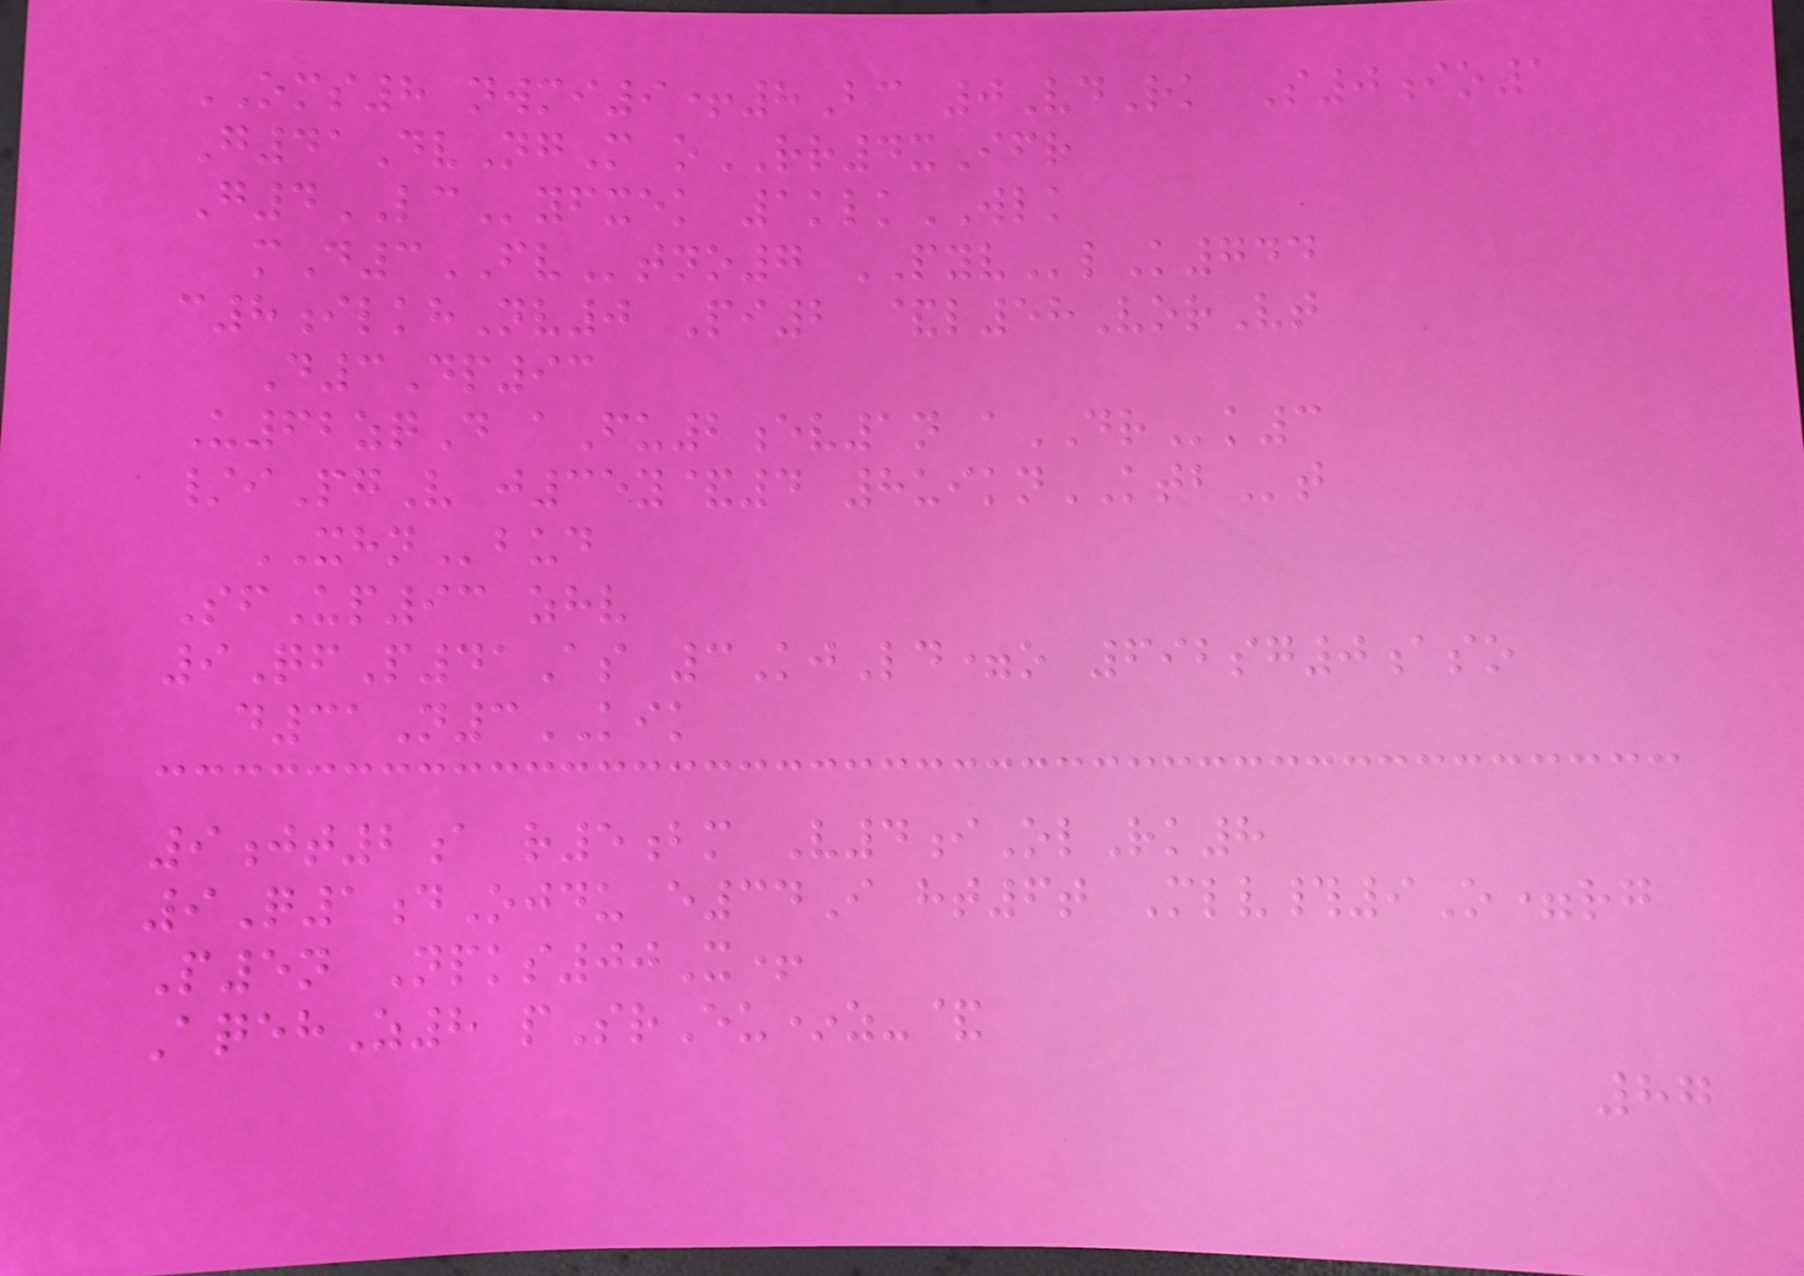OMS8 nwmi9+8Bc 0VdRk S0io1
G41DvNgM oRR4xIfr
G4LCyfxek 1klkWLK
mD3FVtno7 PYVlK744
c8ilkhNv0 Pi2 &l58VorVt
D3Dp93
U62zqD aFu2ev1n aDRk3
/iPgV j35y&4 8uiknKTBt
XHNbud
SfUp93 zhv
9QfP41As 3KjLd=o 692sg0aso
d31N3KIK
9jt2a r5bm V4iOlRk8
9Q1dOjdu e34I ht6t Mlv#9O=rg
P5n Npks00X+
AqehZ8 pSrEu*z-&
87
